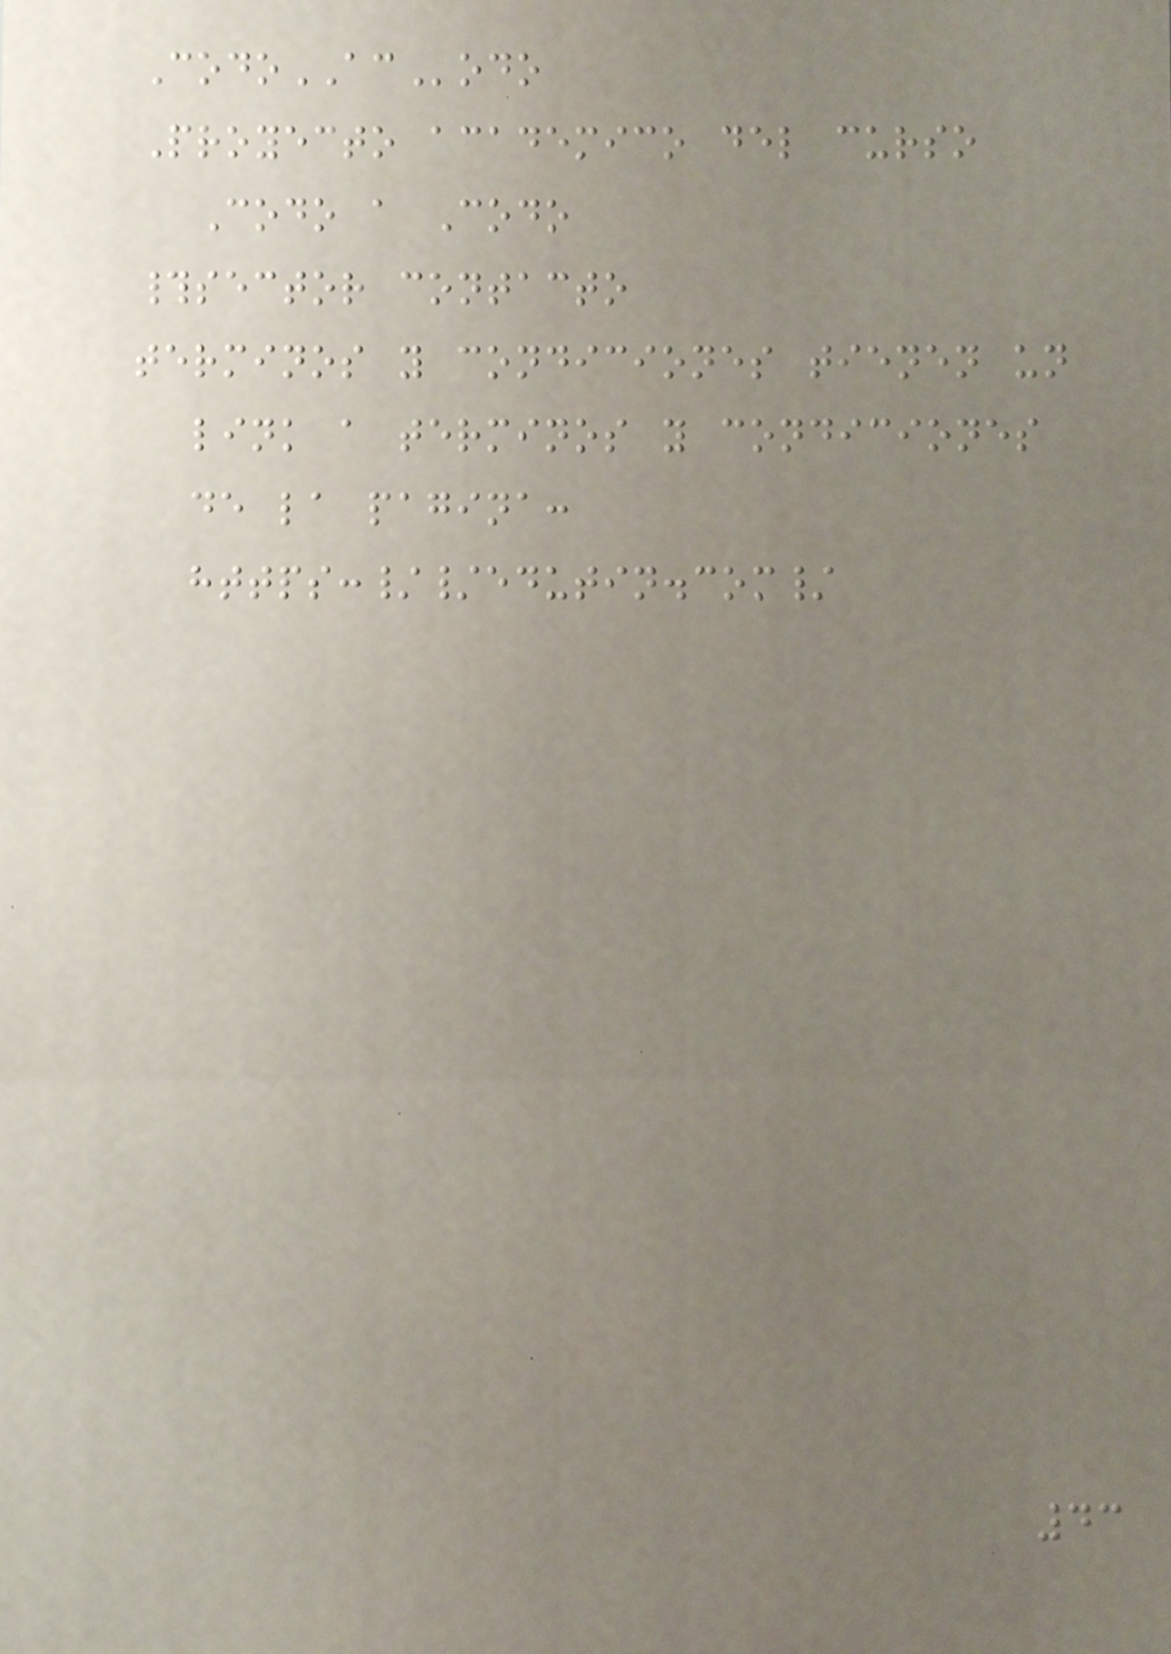CodoACodo
Proyecto academico del curso
Codo a Codo
#sector contacto
terminos y condiciones tienen un
link a terminos y condiciones
de la pagina:
https://edutin.com/
43
